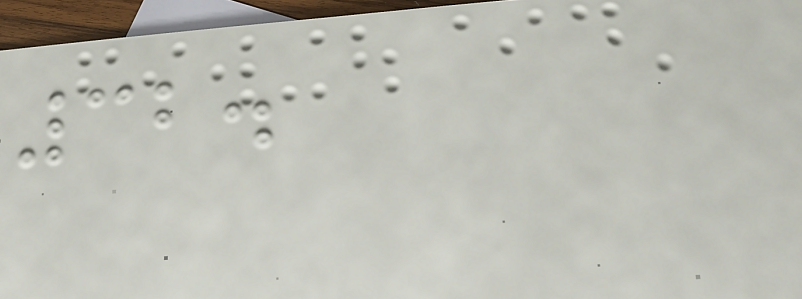32.
